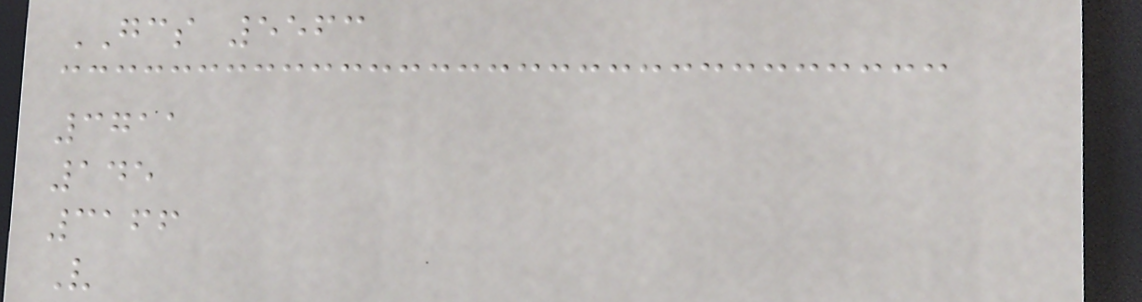GCS 5563
3711
145
3166
V
